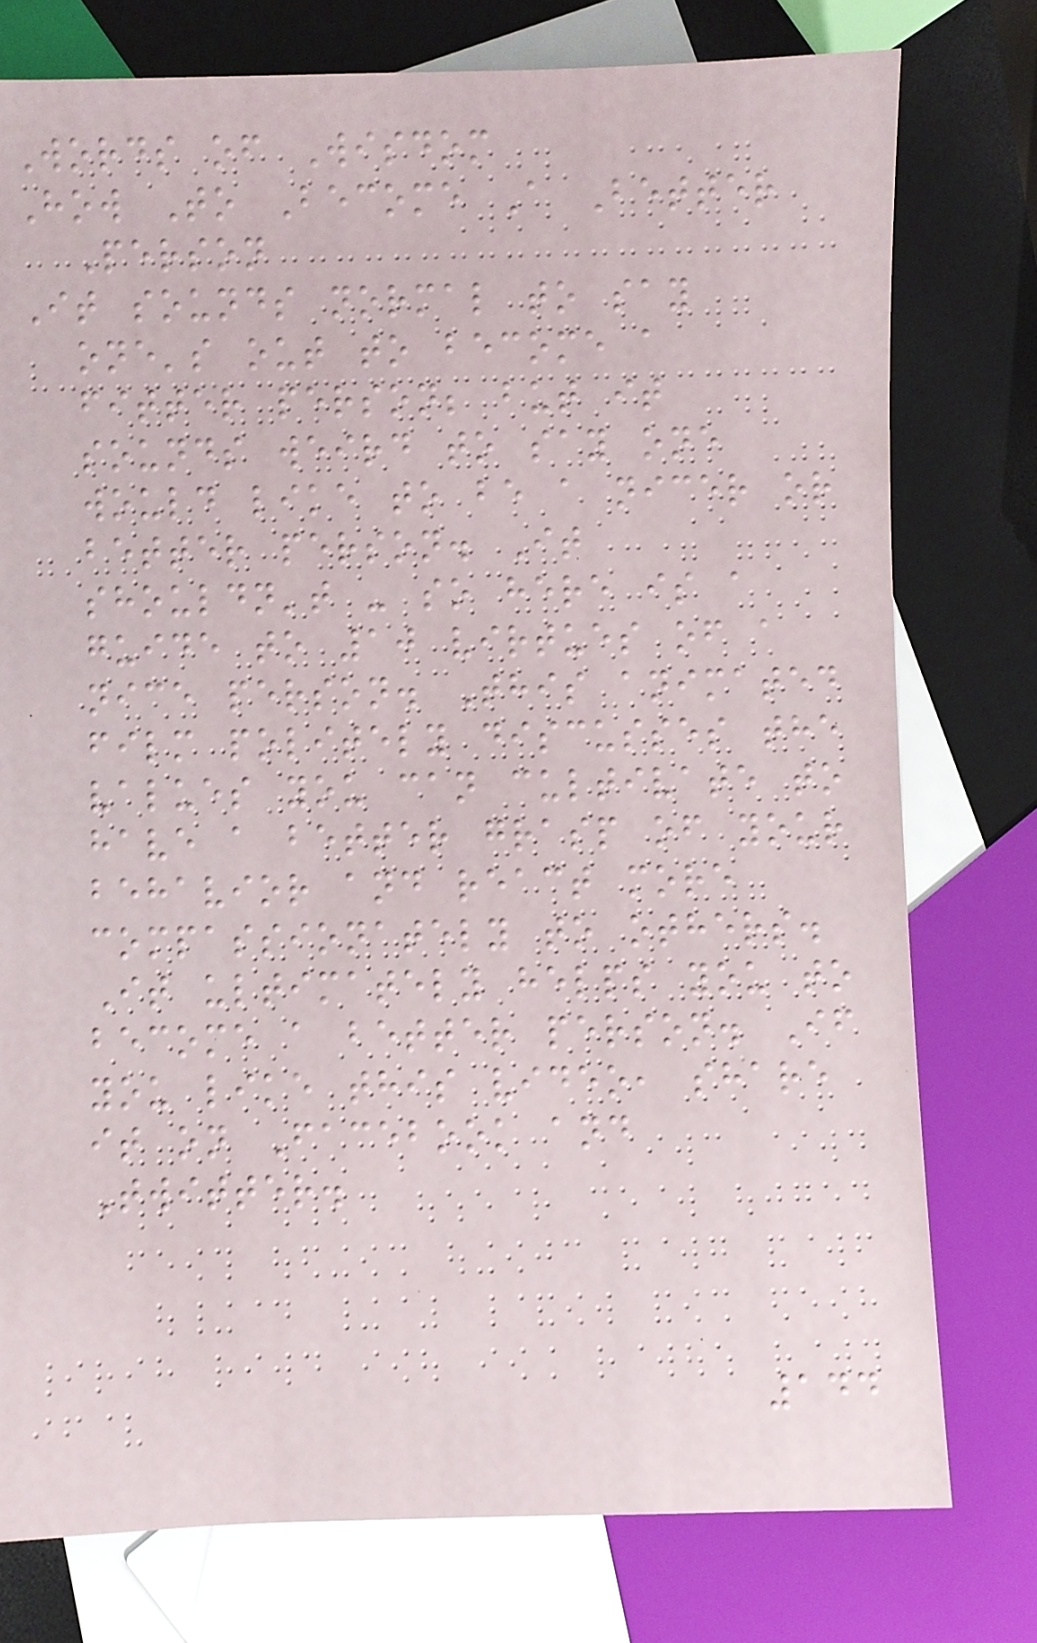Words of Wisdom
How To Become A Better
Person
It sounds normal to say
one's out to become a
fitter person; but it
sounds weird to say one
would like to be a nicer or
better person. It
shouldn't - so here is a
guide to 10 virtues of a
nice person. This animated
film politely discusses the
values you can cultivate to
have a better grasp of your
behavior and react more
compassionately to others.
It ultimately helps you to
become a better person. If
you like this video, share
it on Facebook and
Twitter.
144
